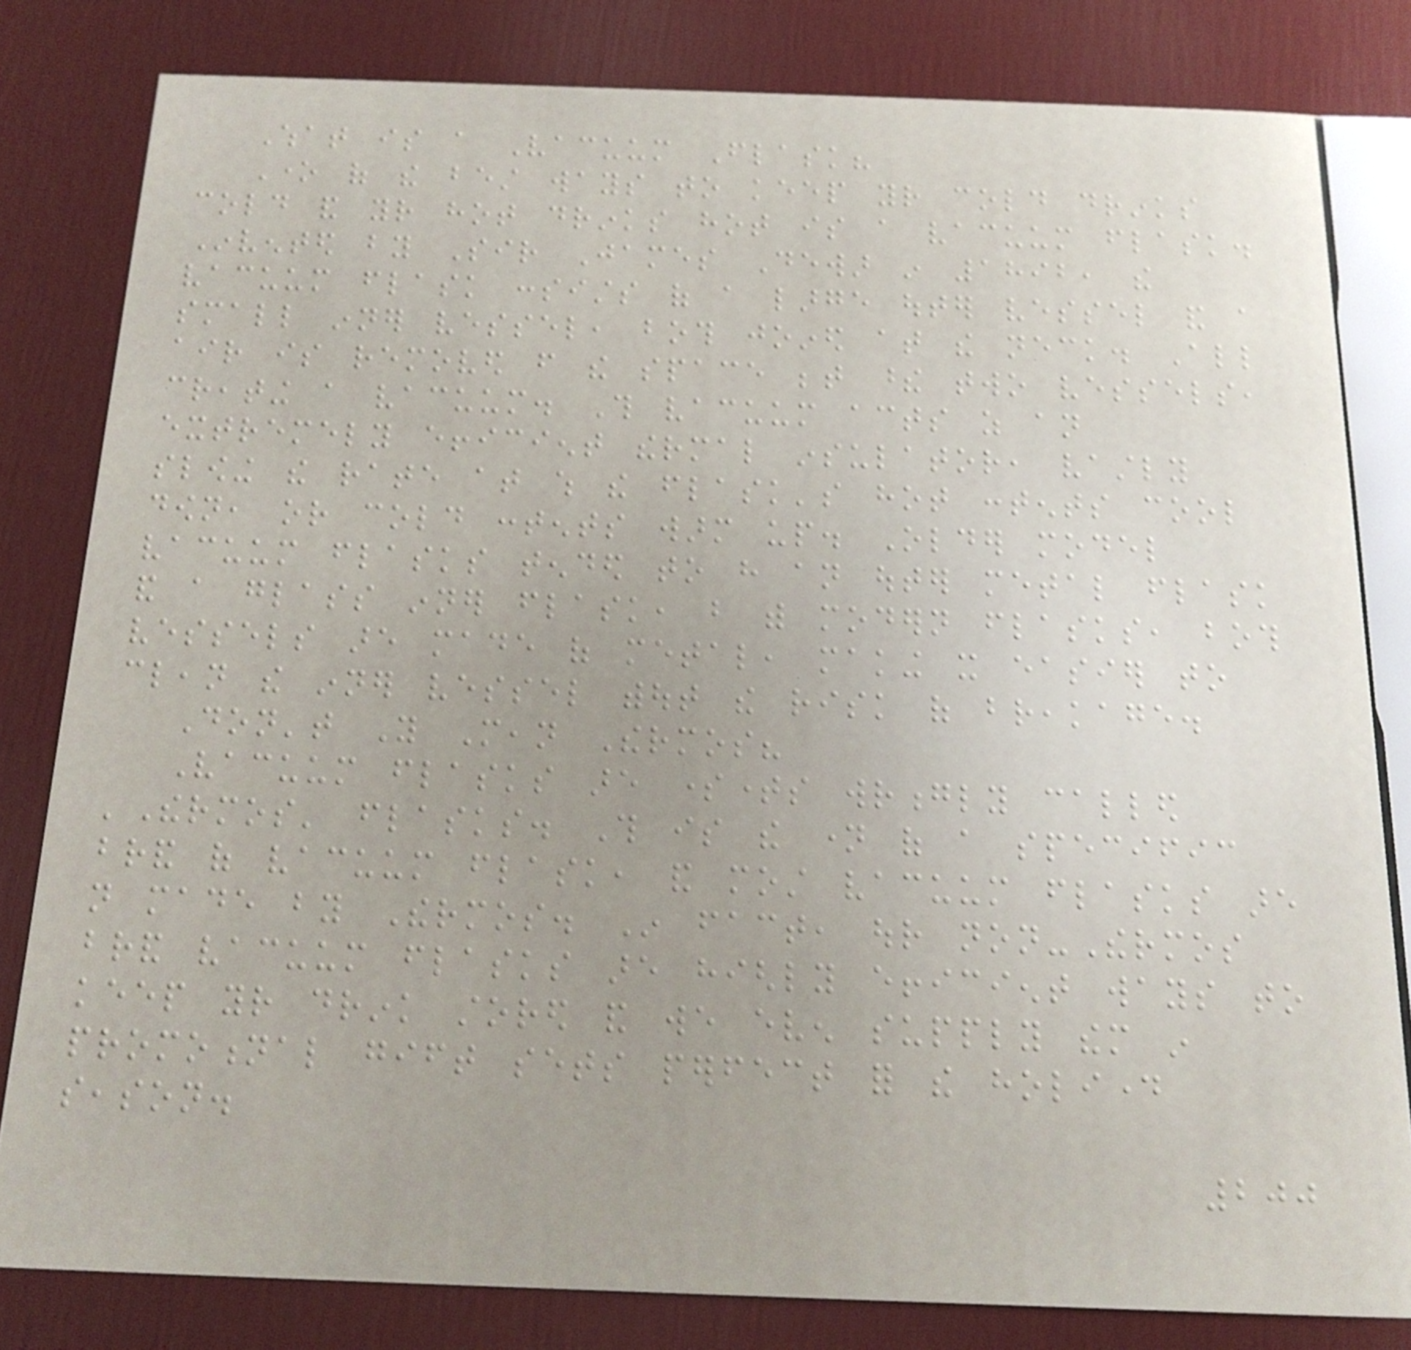What is a Vacuum Flask?
One of the best ways to keep your cold drinks
cold and your hot drinks hot is a vacuum flask.
Invented by Sir James Dewar in 1892, the
vacuum flask consists of a large outer vessel and a
small inner vessel, both joined at the neck. All
air is removed from the space between these two vessels,
creating a vacuum. This vacuum acts as an
extremely efficient thermal insulator, vastly
slowing the rate at which the flask's hot contents cool
down, or cold contents warm up. Older model
vacuum flasks tended to have an outer metal flask
and a glass inner flask, but with modern flasks, both
vessels are made of metal, making it easier to
clean the inner vessel without the risk of breakage.
Don't You Mean Thermos?
Vacuum flasks are sometimes wrongly called
'Thermos' flasks. This is the name of a specific
brand of vacuum flask, and most vacuum flasks are
not made by Thermos. In fact, our non-Thermos
brand vacuum flasks are highly efficient ways to
keep your drink stored and we even supply them in
promotional gift sets perfect for the holiday
season.
200
